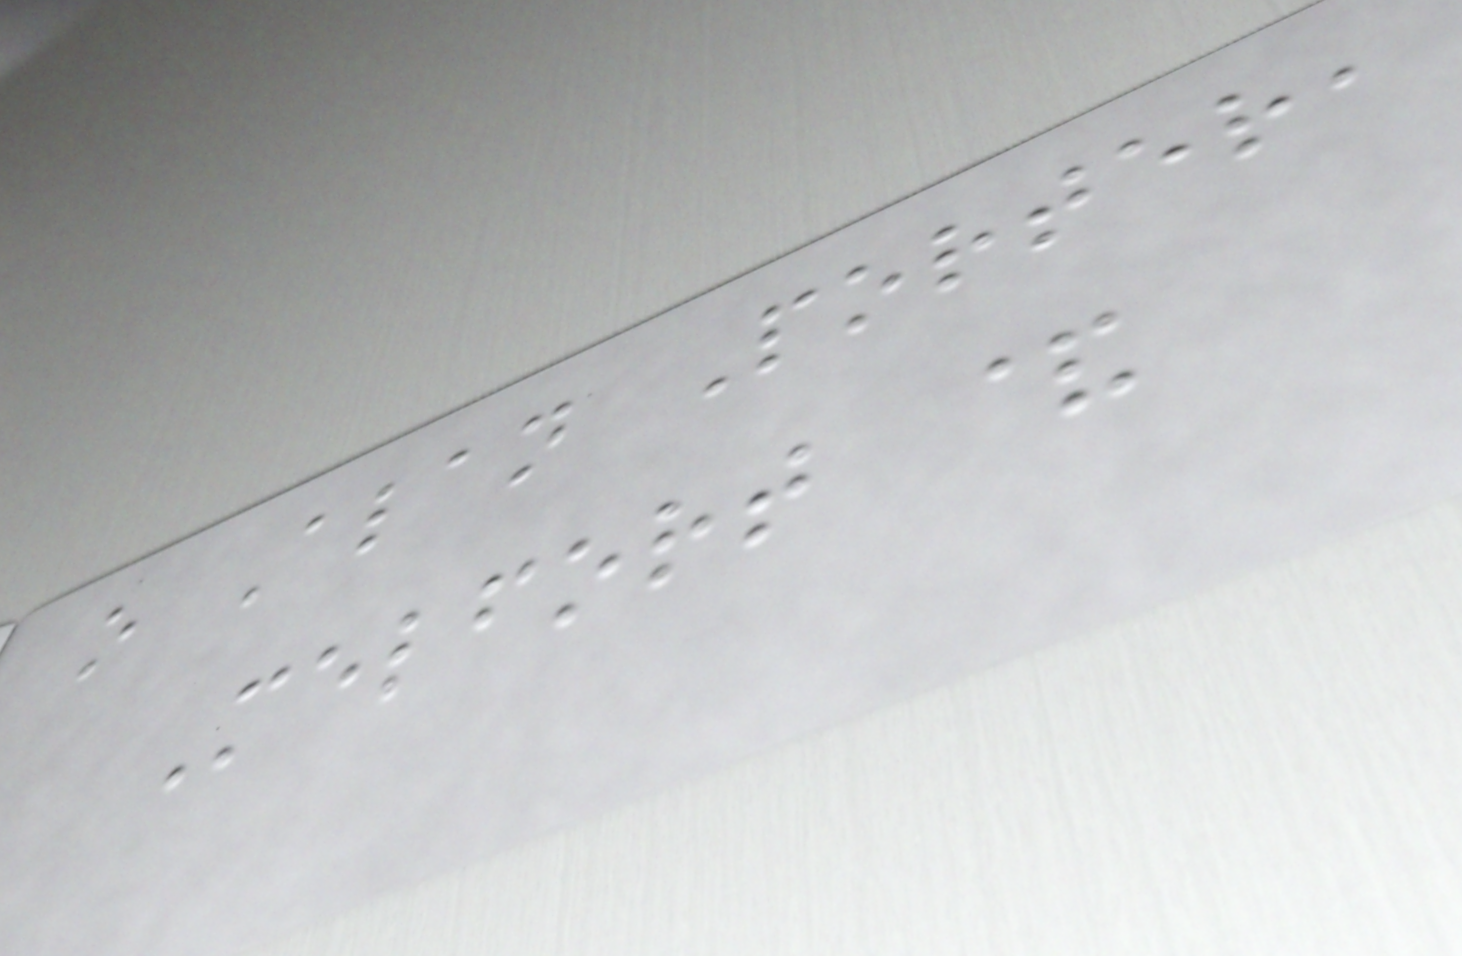o Alan Porter,
Melfort &
